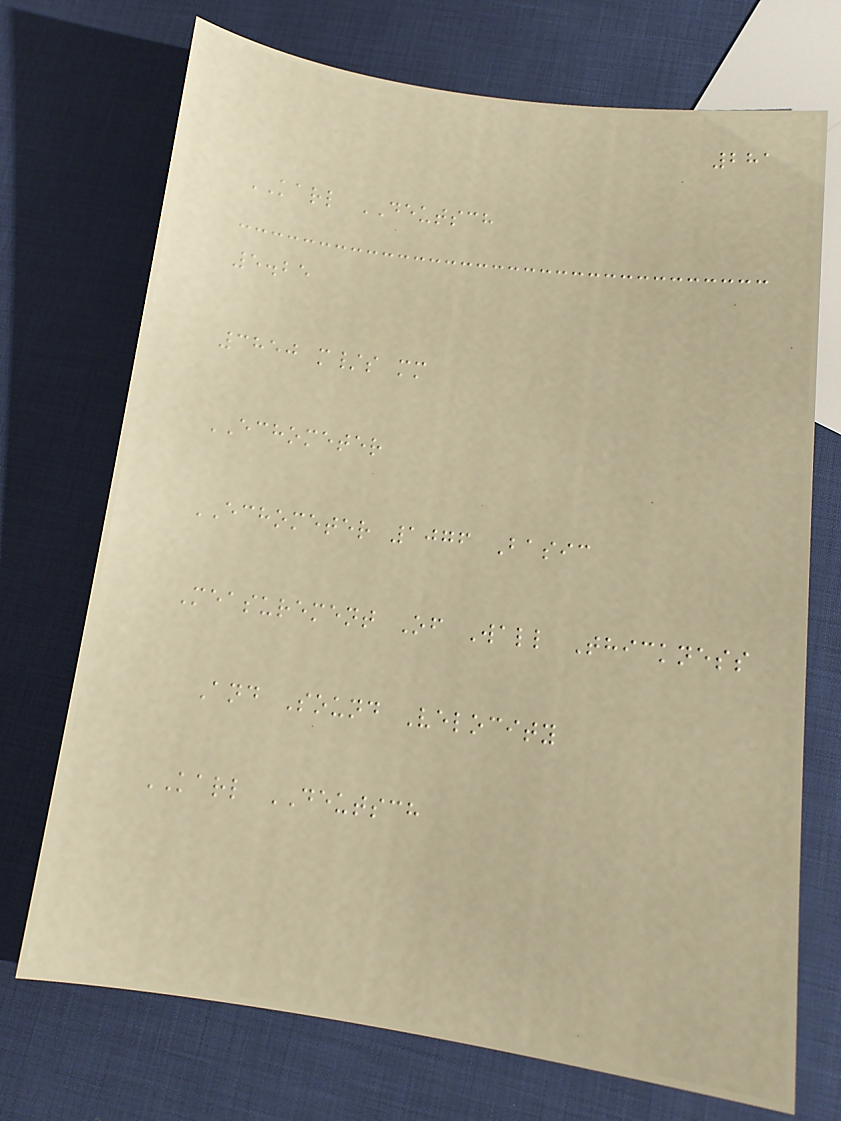281
KARL DEUTSCH
5.25
3850 m/s mm
ECHOMETER
ECHOMETER 1076 Basic
Measurement Of Wall Thickness
And Sound Velocity
KARL DEUTSCH
